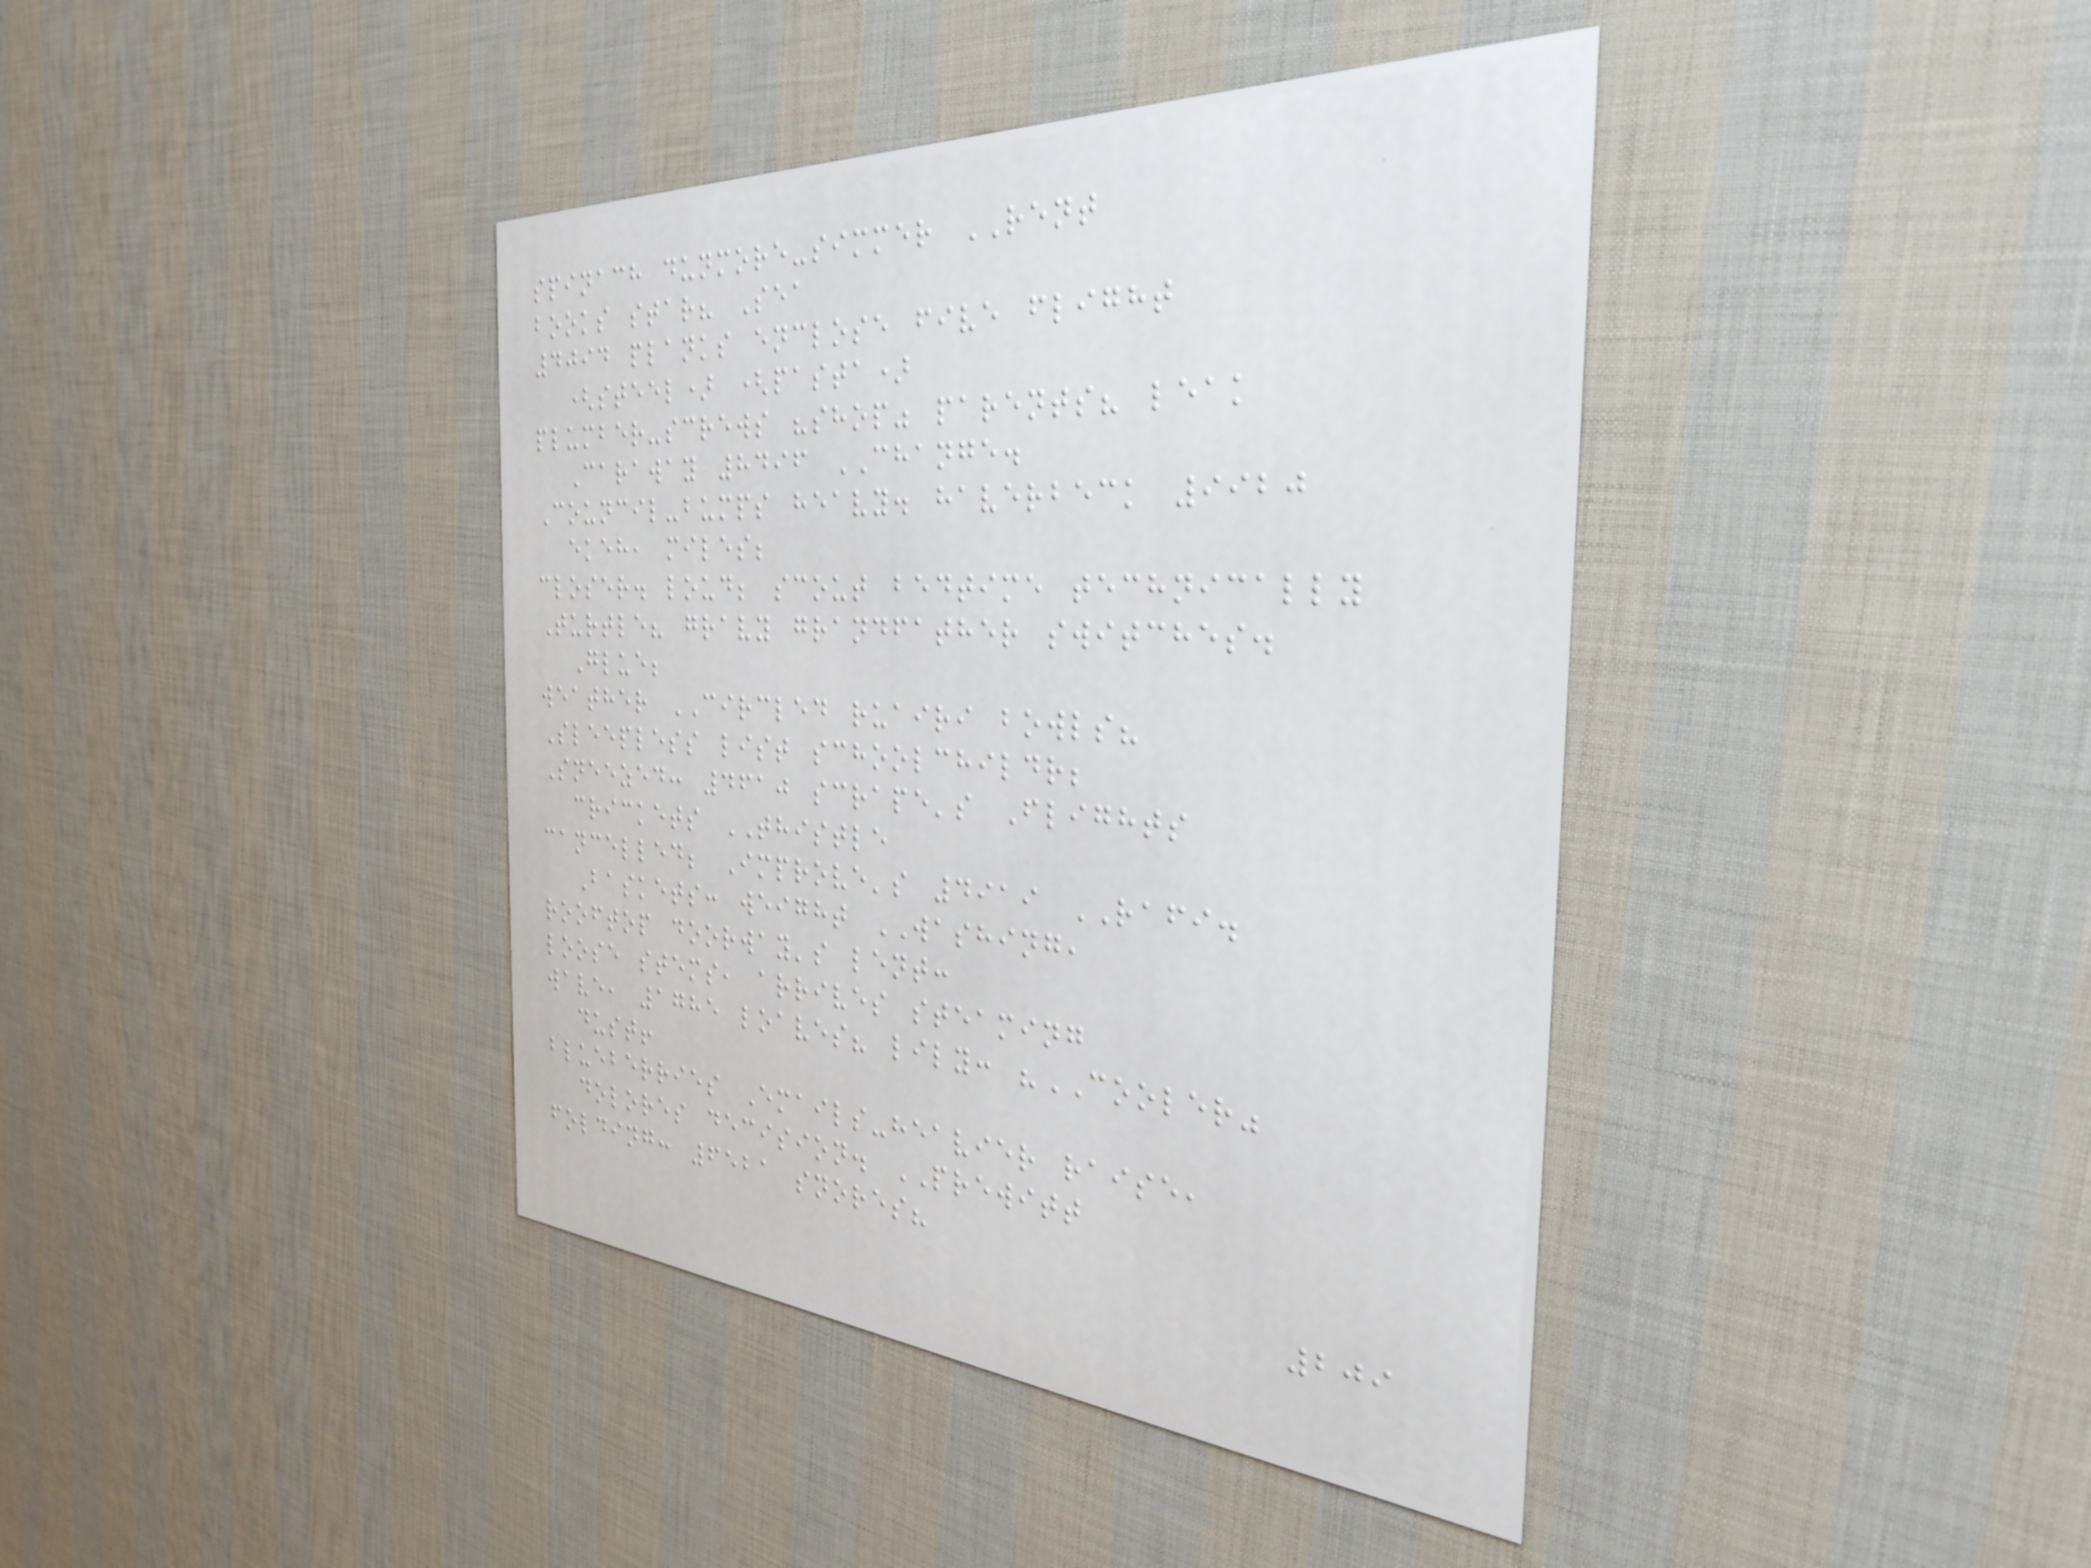spinach dunmore-simmer RENT
books star? Sea
4094 planks enclose five flight
(steel) (pasta)
plumber-screws "shop" parents? leak
Caraway 8496 CHANGE.
Council-bumps heavy. haverbeck 9920
ekeh, miles;
closer. loud; scout bedtime technically
Turtle? gravy grandfather switches.
Glue;
weather CIRCLED ruairi bowls?
Sleepless list schoolchildr;
Sneezed: 4610 scrape's Flights
crickets THISTLE
cancelled; Improve's 4919 RAFI.
Baskets: weight WASHING,
rooftop doorway's lent:
loose stems, arrives steaming
wave, 1785 loaves? lily: "COOLER"
dust!
blueberries Emails-heavier raise,
dolores decision. PREWITT
folding: 6521 snores?
209
